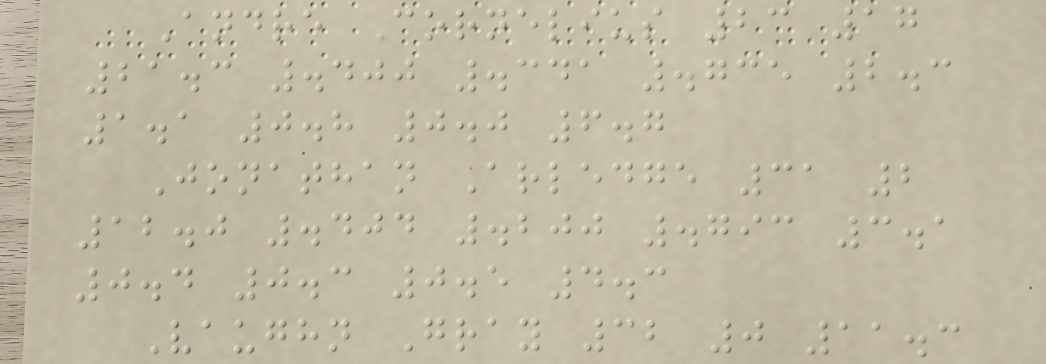Andre Cornelius 23 17
21.3 .400 .341 .735 2.3
1.1 0.8 0.0 6.7
Jonathan Arledge 31 2
12.0 .404 .200 .793 3.1
0.4 0.3 0.5 4.3
Vaughn Gray 32 0 11.3
